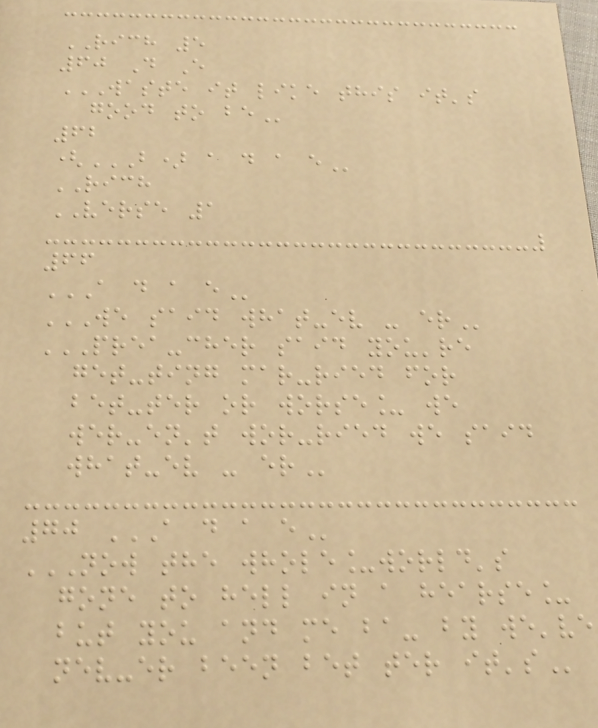RICH 5
60 D E
WASTE IT LIKE THIS IT'S
GOOD TO BE
62
(B) A D A E
RICH
VERSE 1
66
A D A E
WE SAID WHAT-EV - ER
PREA-CHER SAID YOU'RE
GET-TING MAR-RIED FOR
BET-TER OR WORSE_ WE
WER-EN'T WOR-RIED WE SAID
WHAT-EV - ER
70 A D A E
NOW THE WHOLE_WORLD'S
GONE TO HELL IN A HEARSE_
BUT YOU AND ME BA- BY WE'VE
NEV-ER BEEN BET TER IT'S
